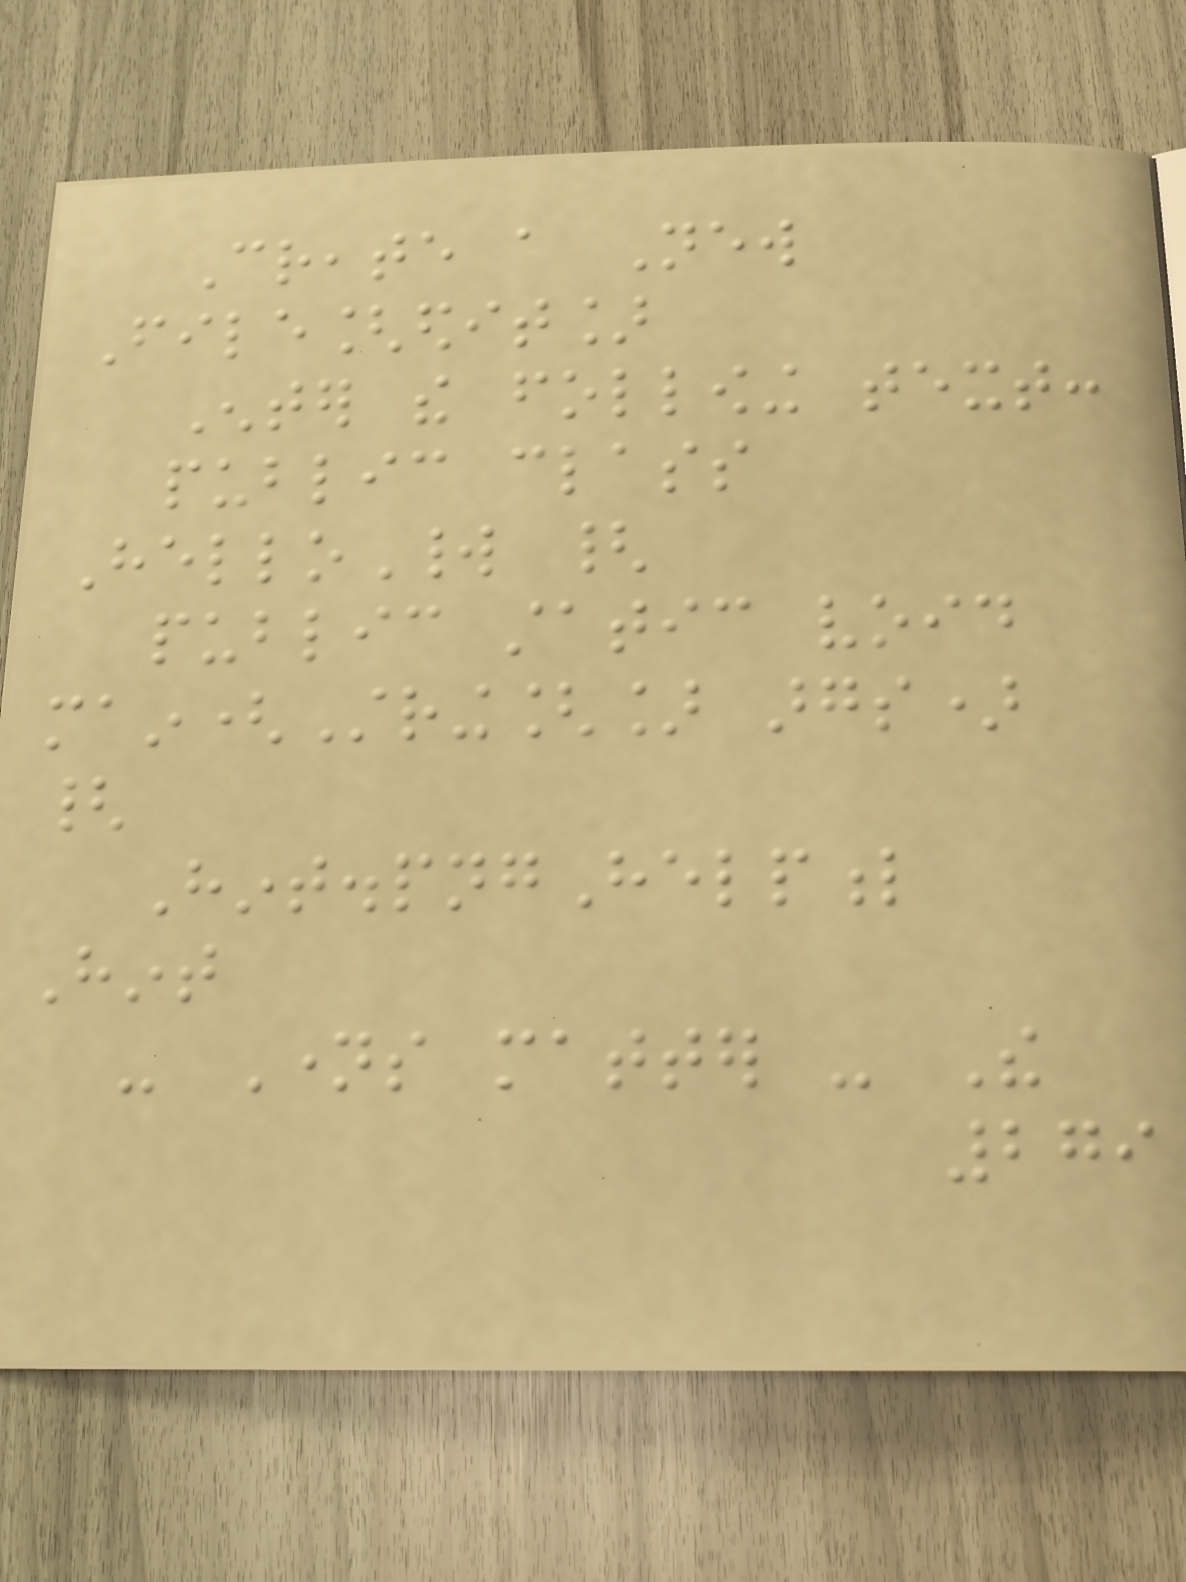Create a New
File[edit]
Enter the following text:
public class
HelloWorld {
public static void
main(String[] args)
{
Hint.pngHelpful
Hint
- Names matter - The
279
